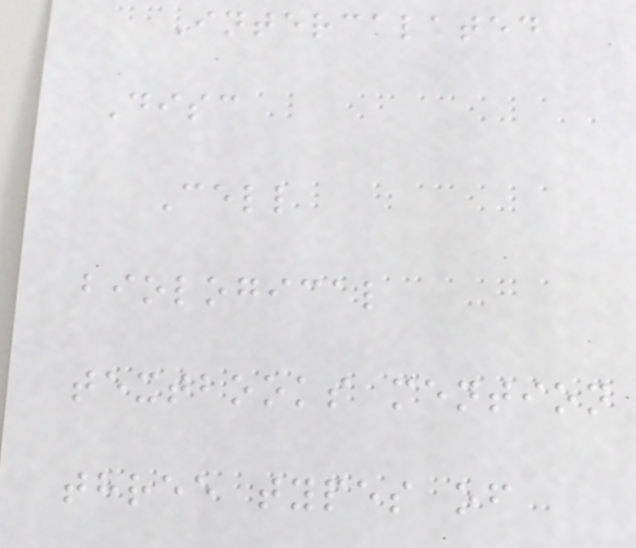Intercalated
Disc
Cell
biological
textbooks mention
three types of
